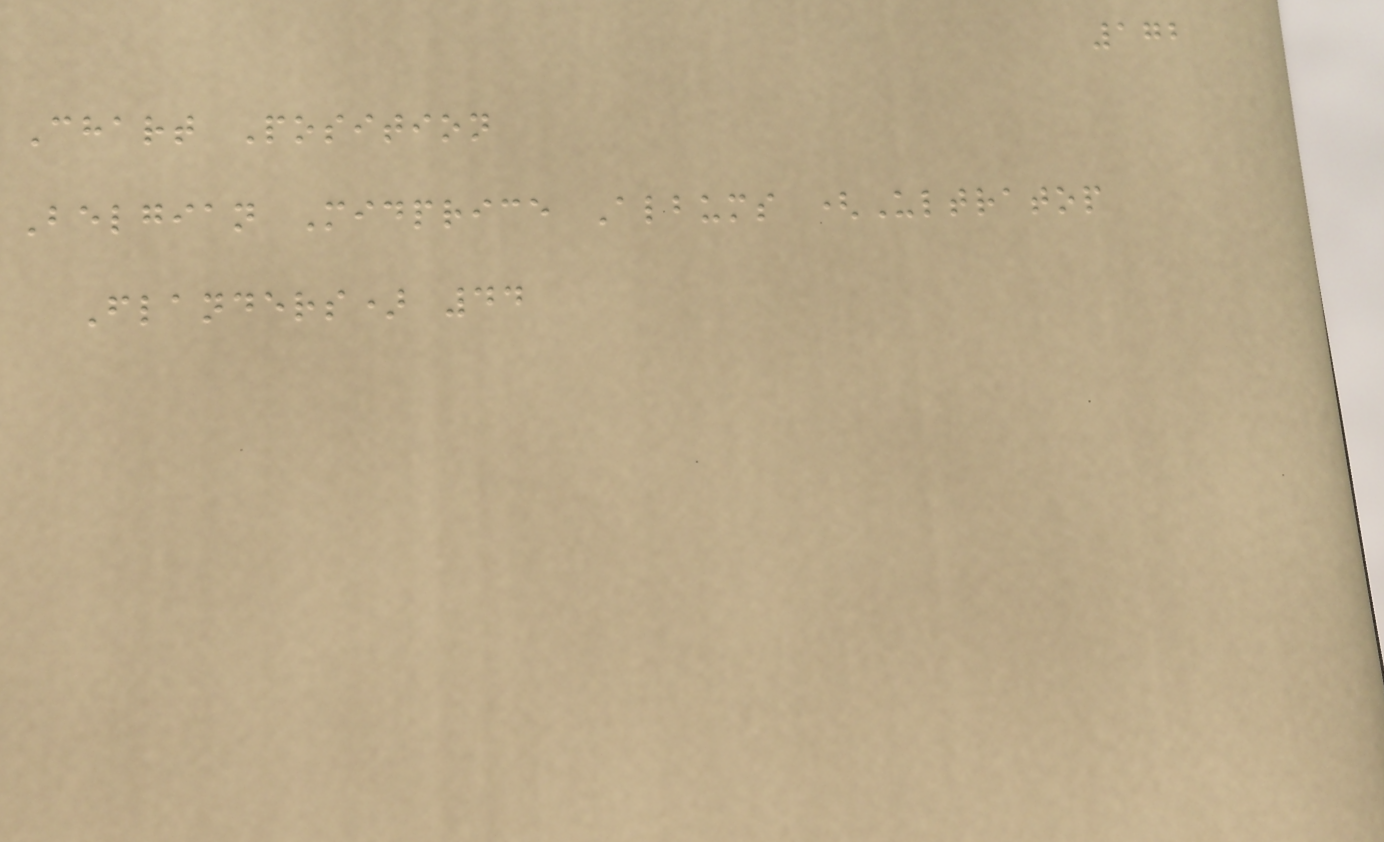172
Chart Position
Belgian Midprice Albums (Ultratop
Flanders) 44
